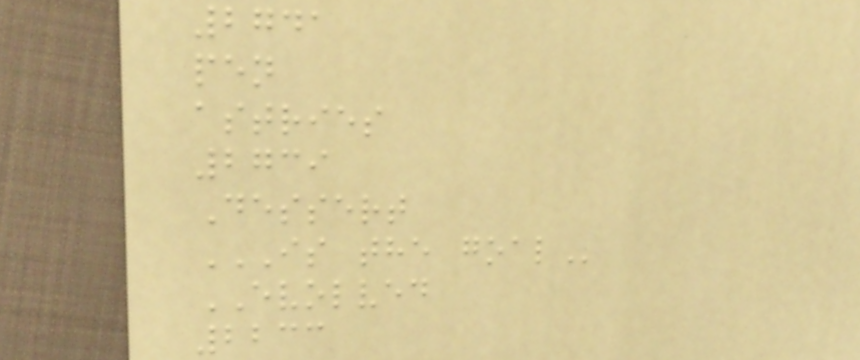2741
pen
astries
2739
Dessert
IS THE GOAL
EVOLVED
2233
